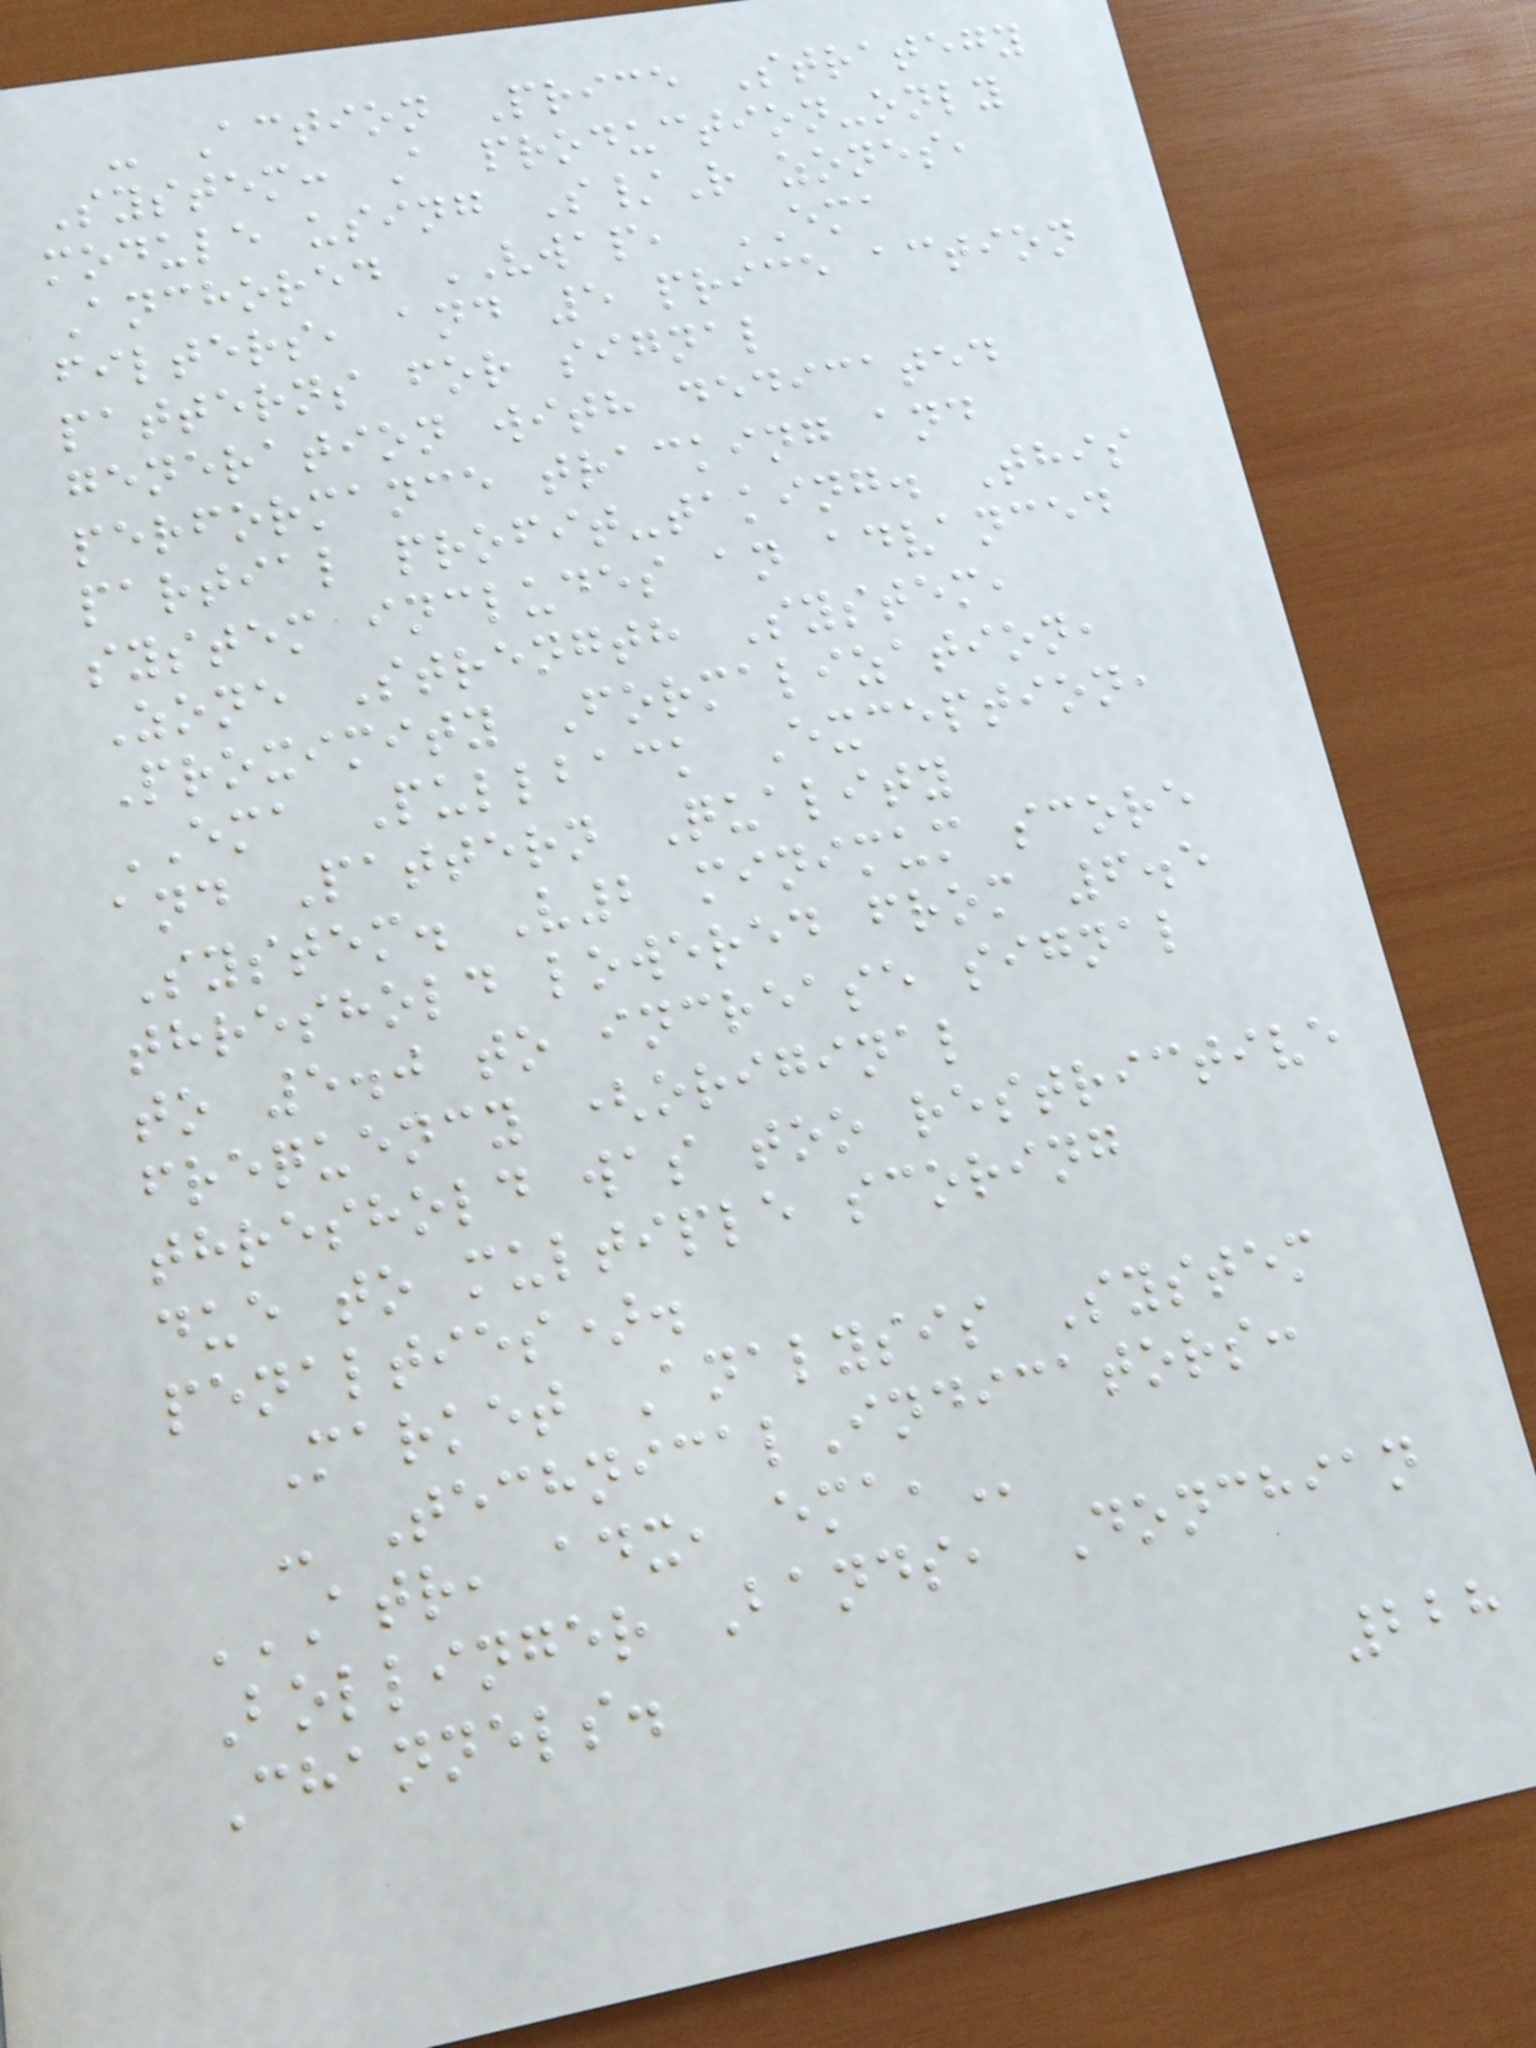- Action Price Strategy
System: A production-only
module using S/R zones,
Anchored VWAP, EMA
filters, and 5 price action
patterns for signal
generation with dedicated
performance tracking and
partial profit-taking. This
system includes an advanced
Zone Strength System,
Proximity Formalization,
EMA Pullback Exception,
and Pattern Quality
System. V2 minimum score
threshold lowered from 6.5
to 5.0 to increase signal
frequency (original
threshold was too restrictive
due to multiple scoring
penalties).
Market Analysis System
- TechnicalIndicators:
ATR, ADX, EMA,
Bollinger Bands, Donchian
Channels.
228
